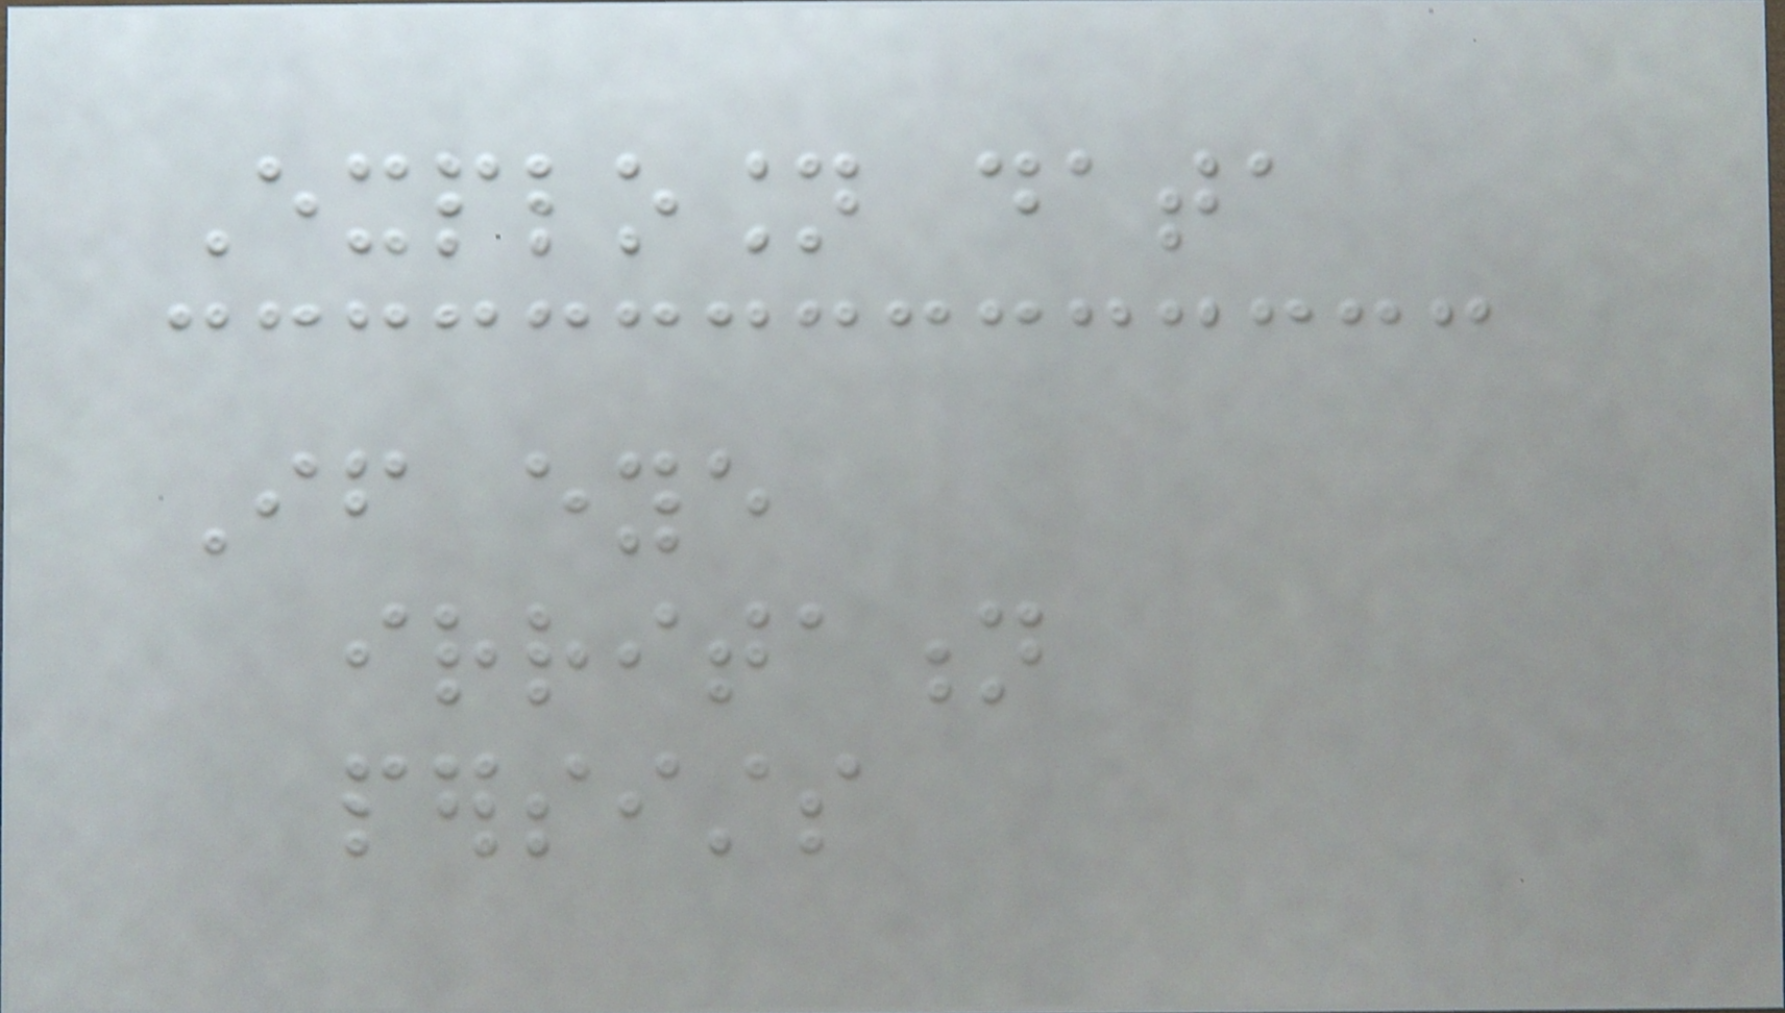Explosion data
If eye
irritation
persists
